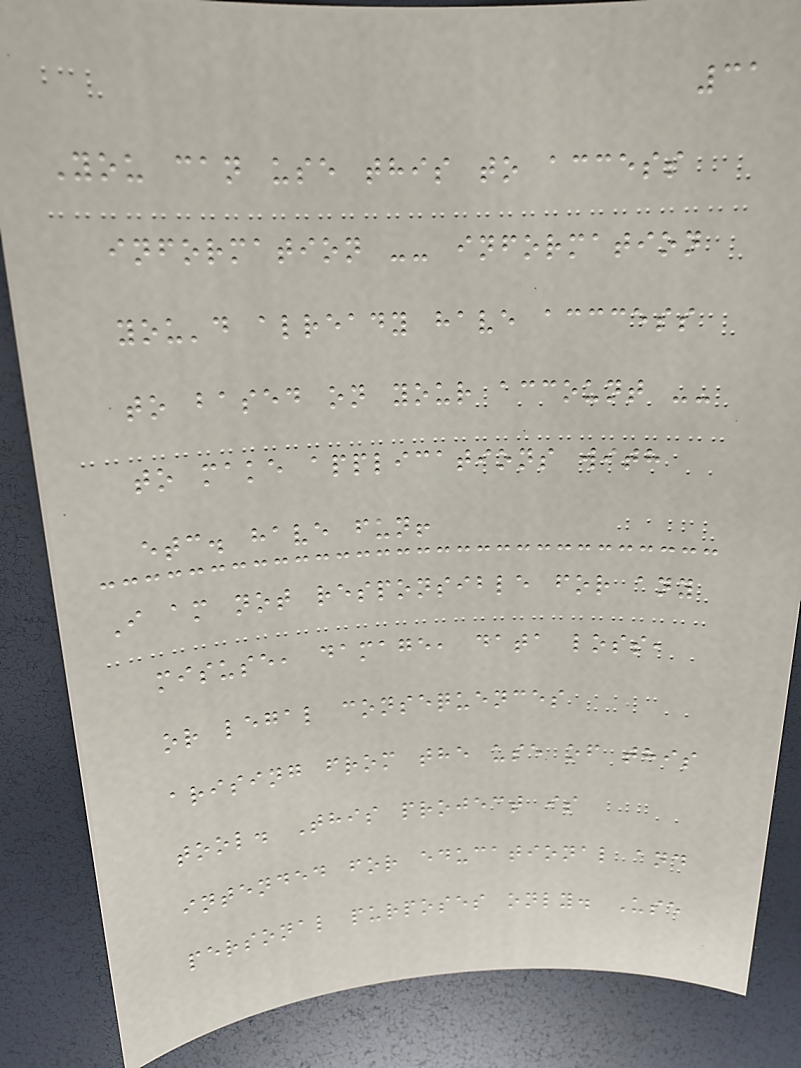31
You can use this to access
information -- information
you'd already have acccess
to based on your account --
to make applications with
etc. have fun!
I am not responsible for any
misuse, damage, data loss,
or legal consequences
arising from the use of this
tool. This project is
intended for educational and
personal purposes only. Use
